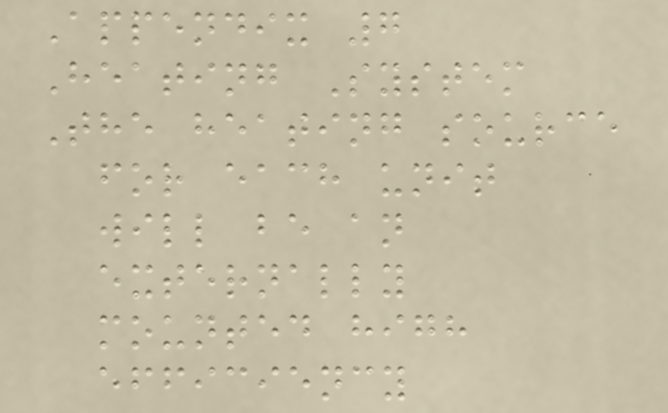Appendix 7
Heating System
The heating source
for each unit
will be an
externally
mounted high
efficiency
